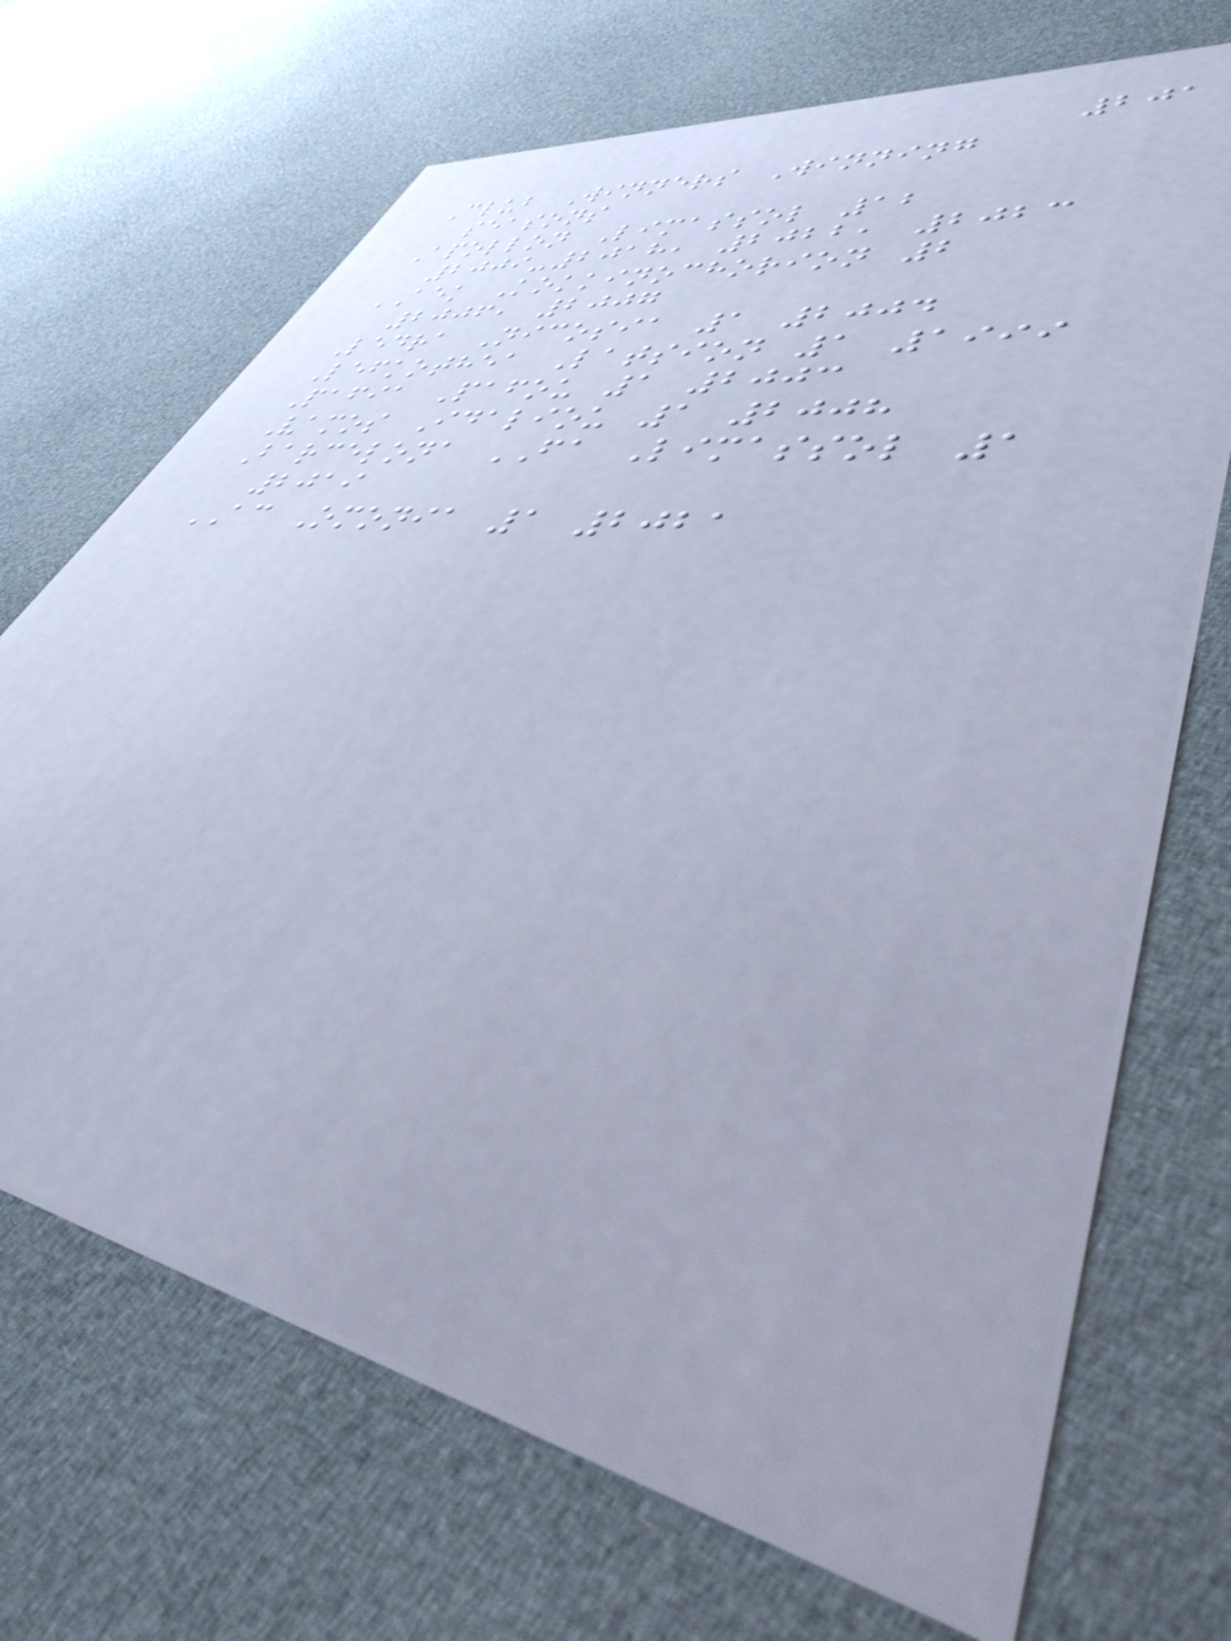201
Club Winners Winning
seasons
Apollon Limassol 12
2009-2018, 2022, 2023
AEK Kokkinochorion 2
2006, 2007
Ledra Nicosia 1 2004
Lefkothea Latsion 1 1999
Pafia Pafou 1 2003
Vamos Idaliou 1 2008
Barcelona FA Limassol 1
2019
AC Omonia 1 2021
